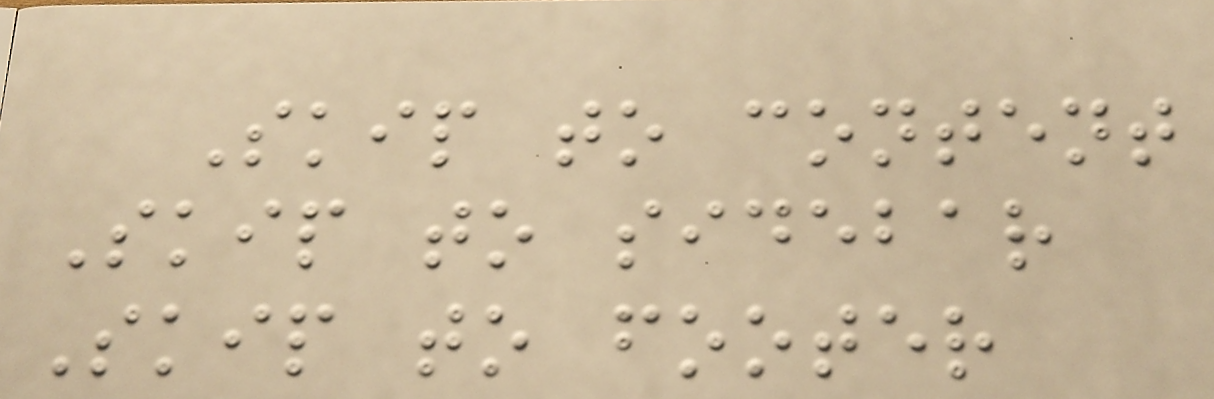Skip to content
Skip to sidebar
Skip to footer
